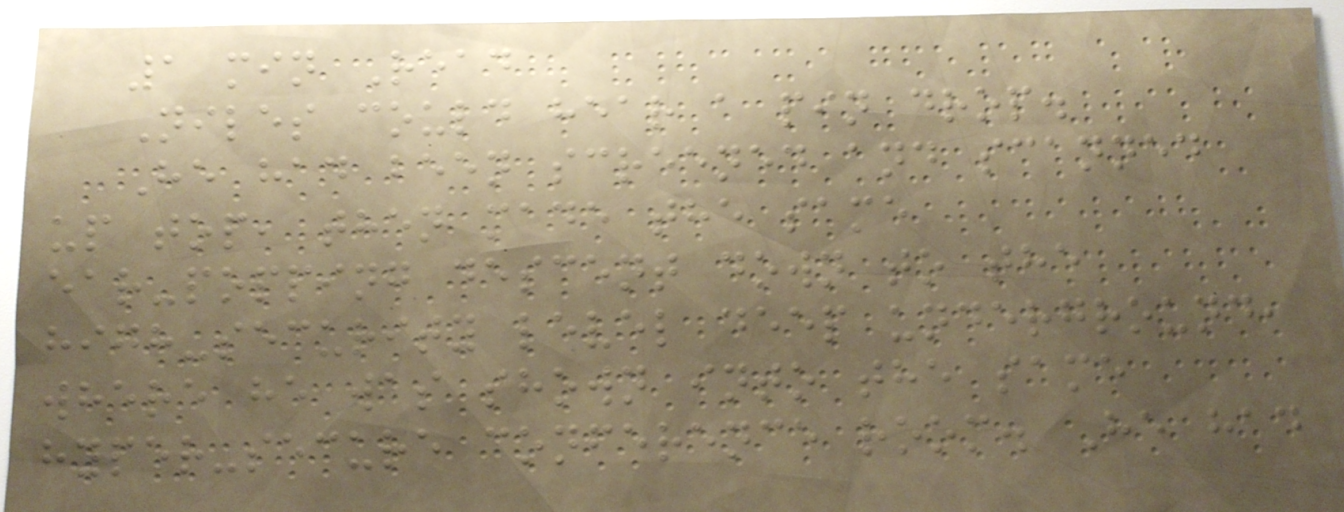1 min Read
Niles could hear a pin drop.
He had been screened and scanned
up top, then made the same
ear-popping descent down to the
high-security level deep underground,
where he was shown into the same
hyper-secure conference room. He had
